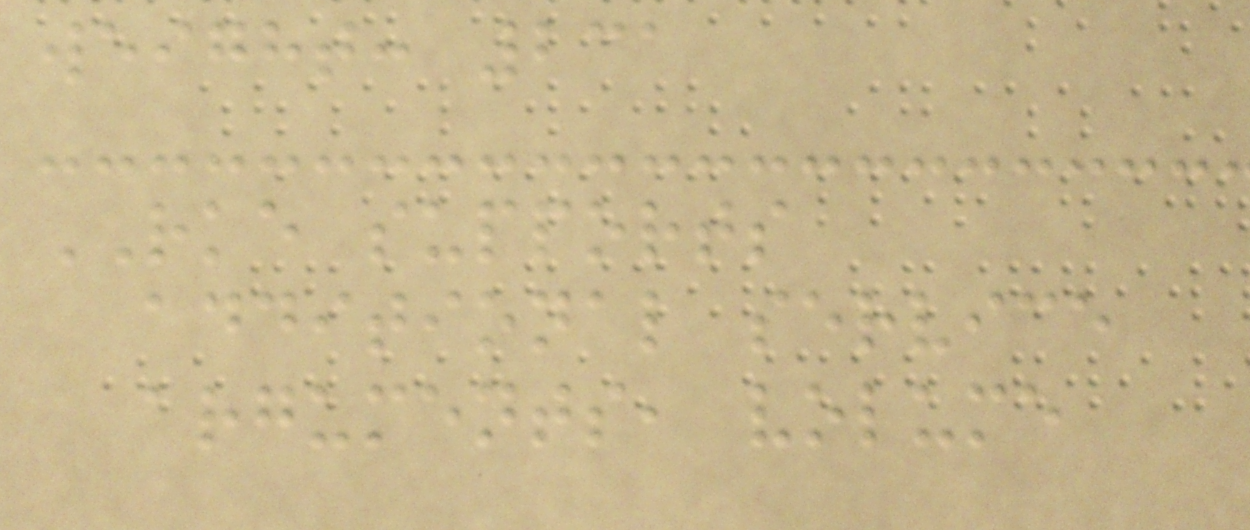weight: 231
RKE supports
additional service
arguments, volume
